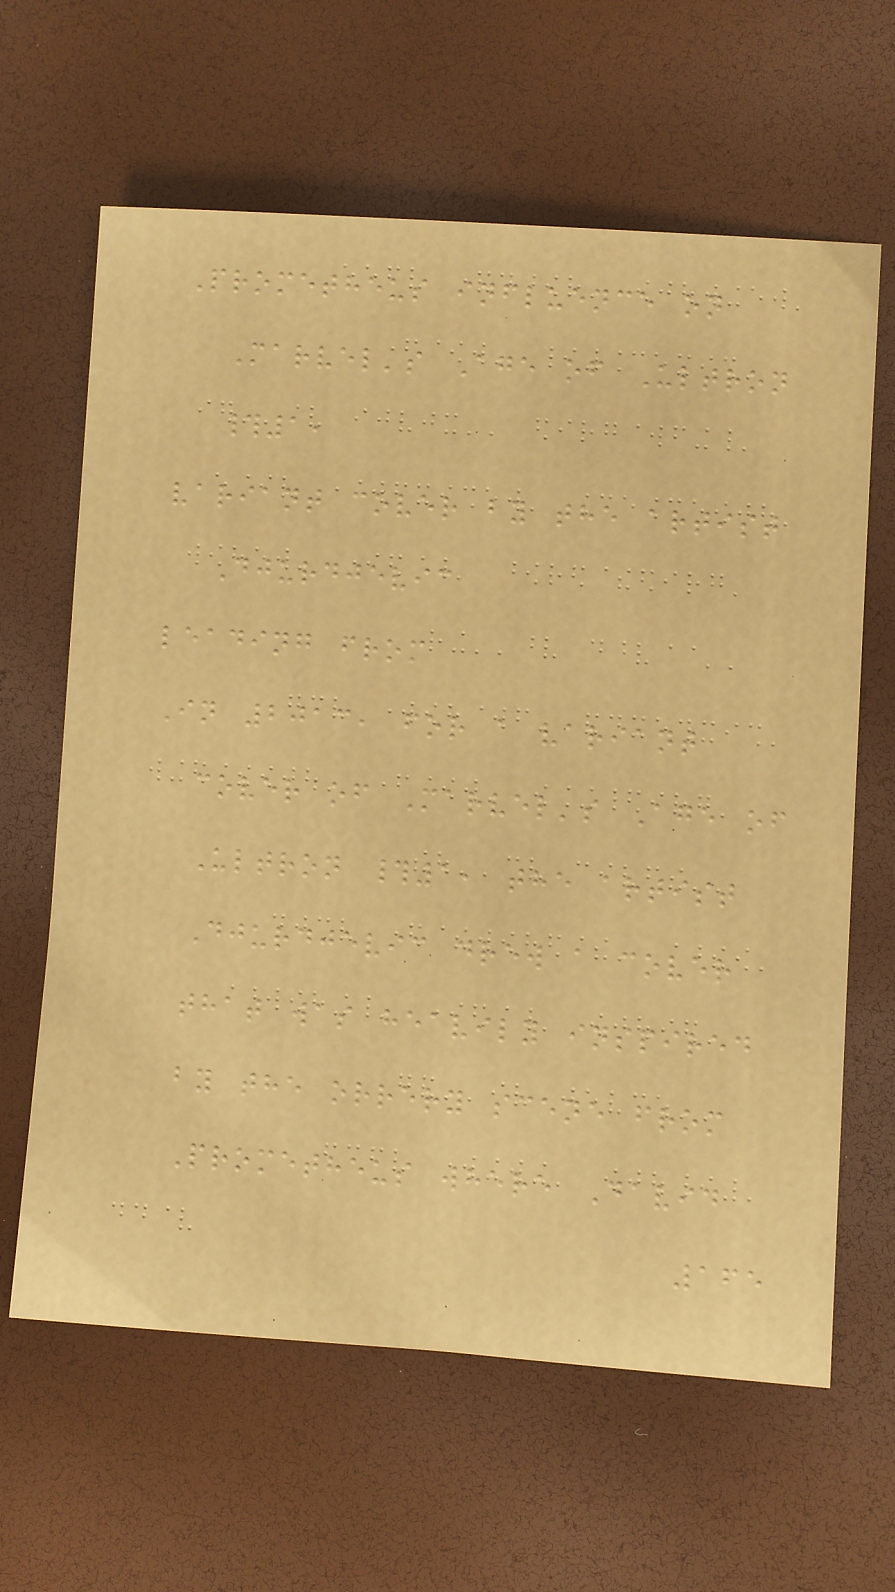Prometheus influence on
Marvel's Age of Ultron
#1,
variant cover by the artist
Djurdjevic
leading from
In 2013, for a variant
cover of Marvel's Age of
Ultron #1, the artist
Djurdjevic drew a cover
that was heavily inspired
by the orrery scene from
Prometheus where David
165
